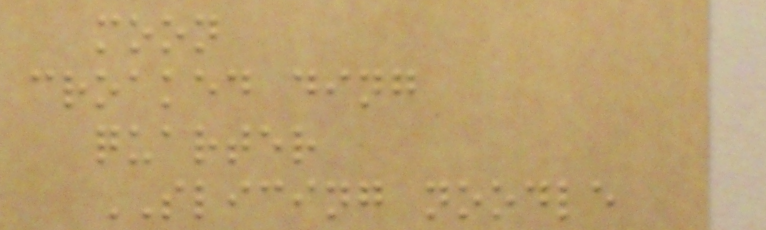moon
croaked ding
quarter
SLICING noodle
